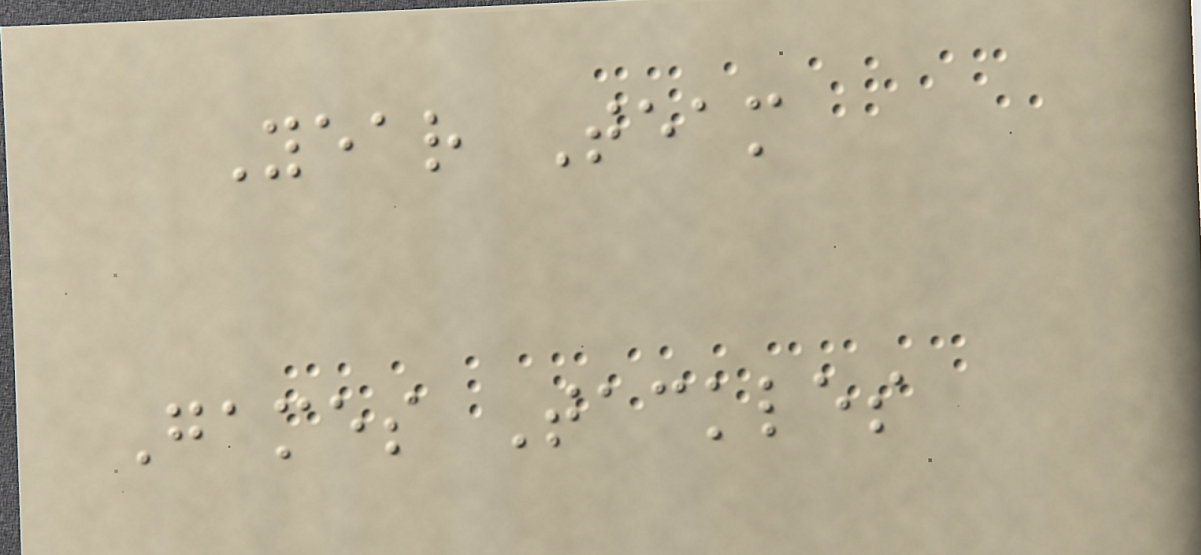Year Team
Games Tackles
